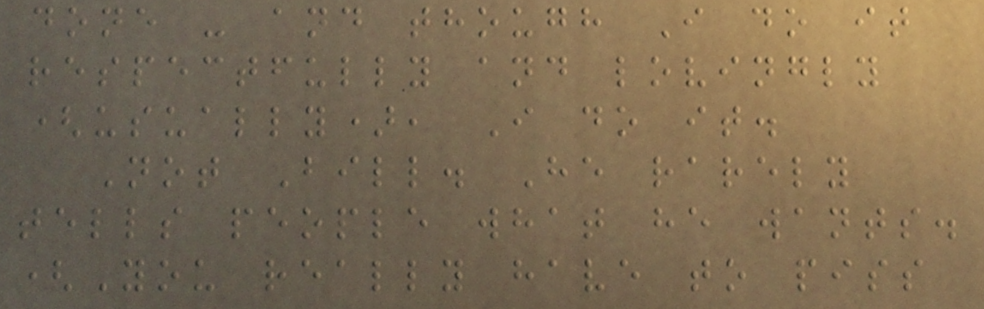done - and though I do it
respectfully and lovingly
(usually), I do it.
Not Bill. He rarely
tells people what he wants.
(You really have to piss
